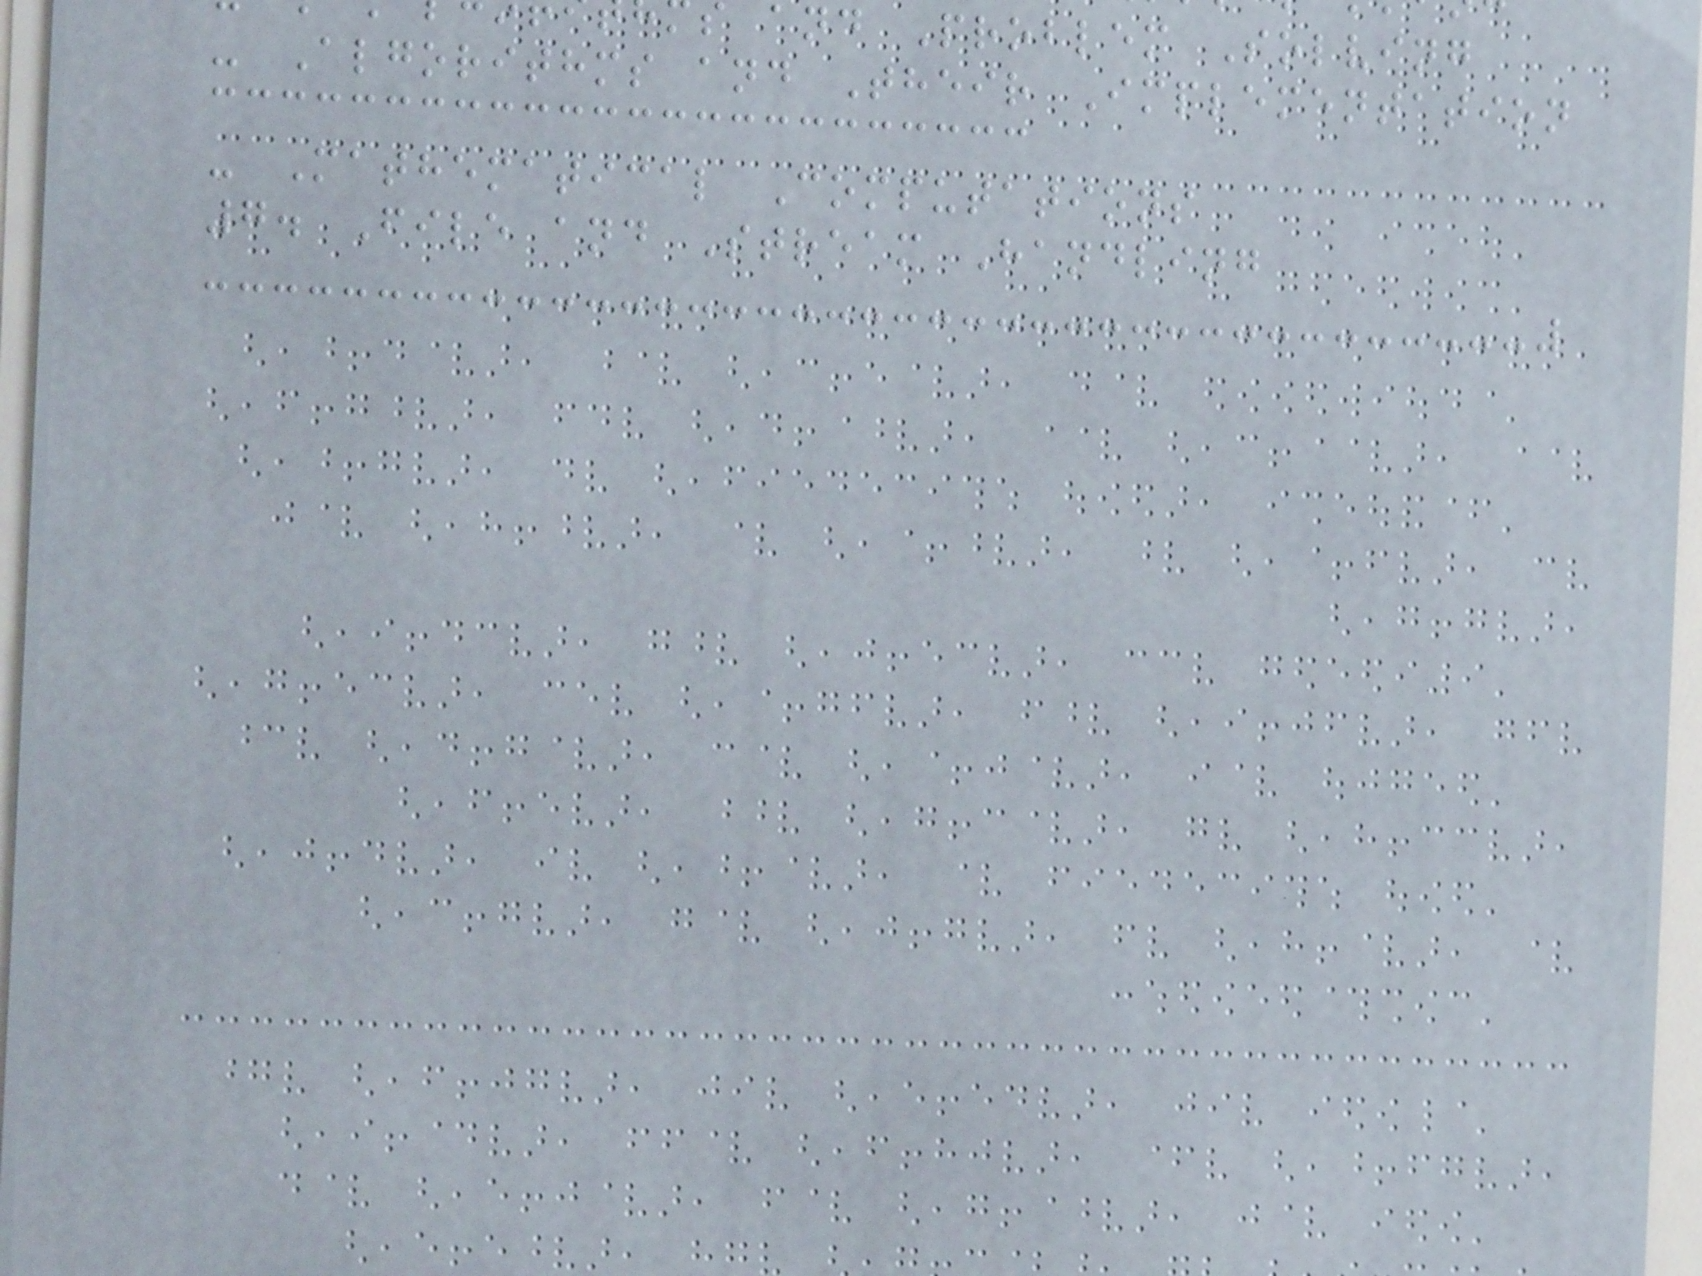and Problem Solving
- Algorithms and Their Implementation
- Mathematical Computations
7. File and Stream Handling
